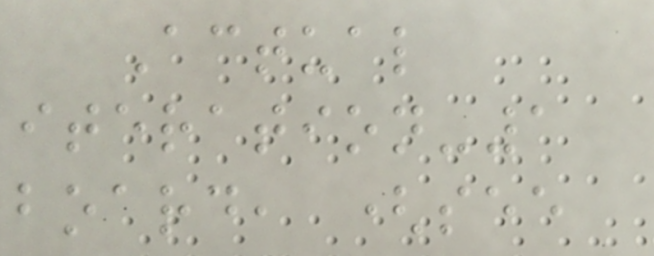Actual
iteration-1
board, (see
